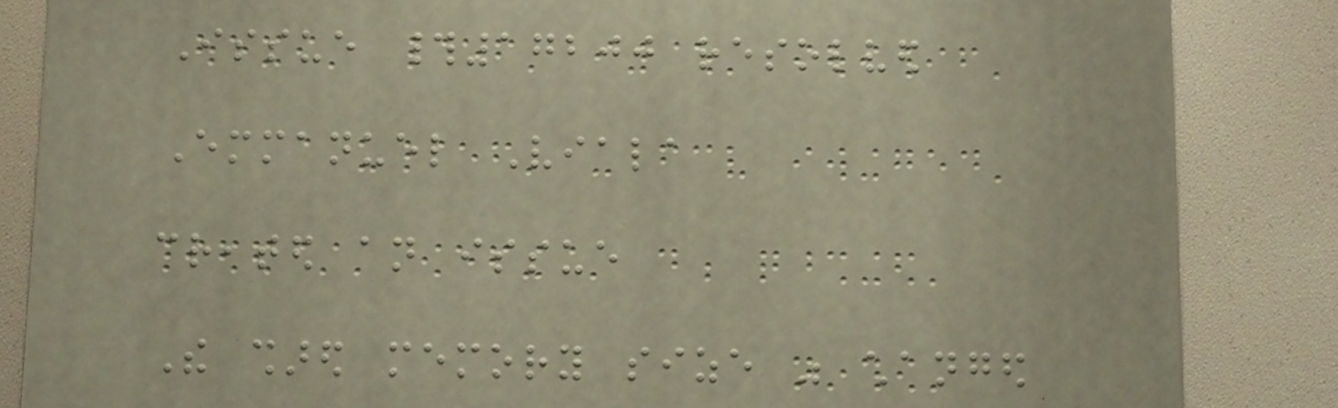Issue #17200 resolved
Emmanuel Viala
created an issue
The shared memory size was changed
